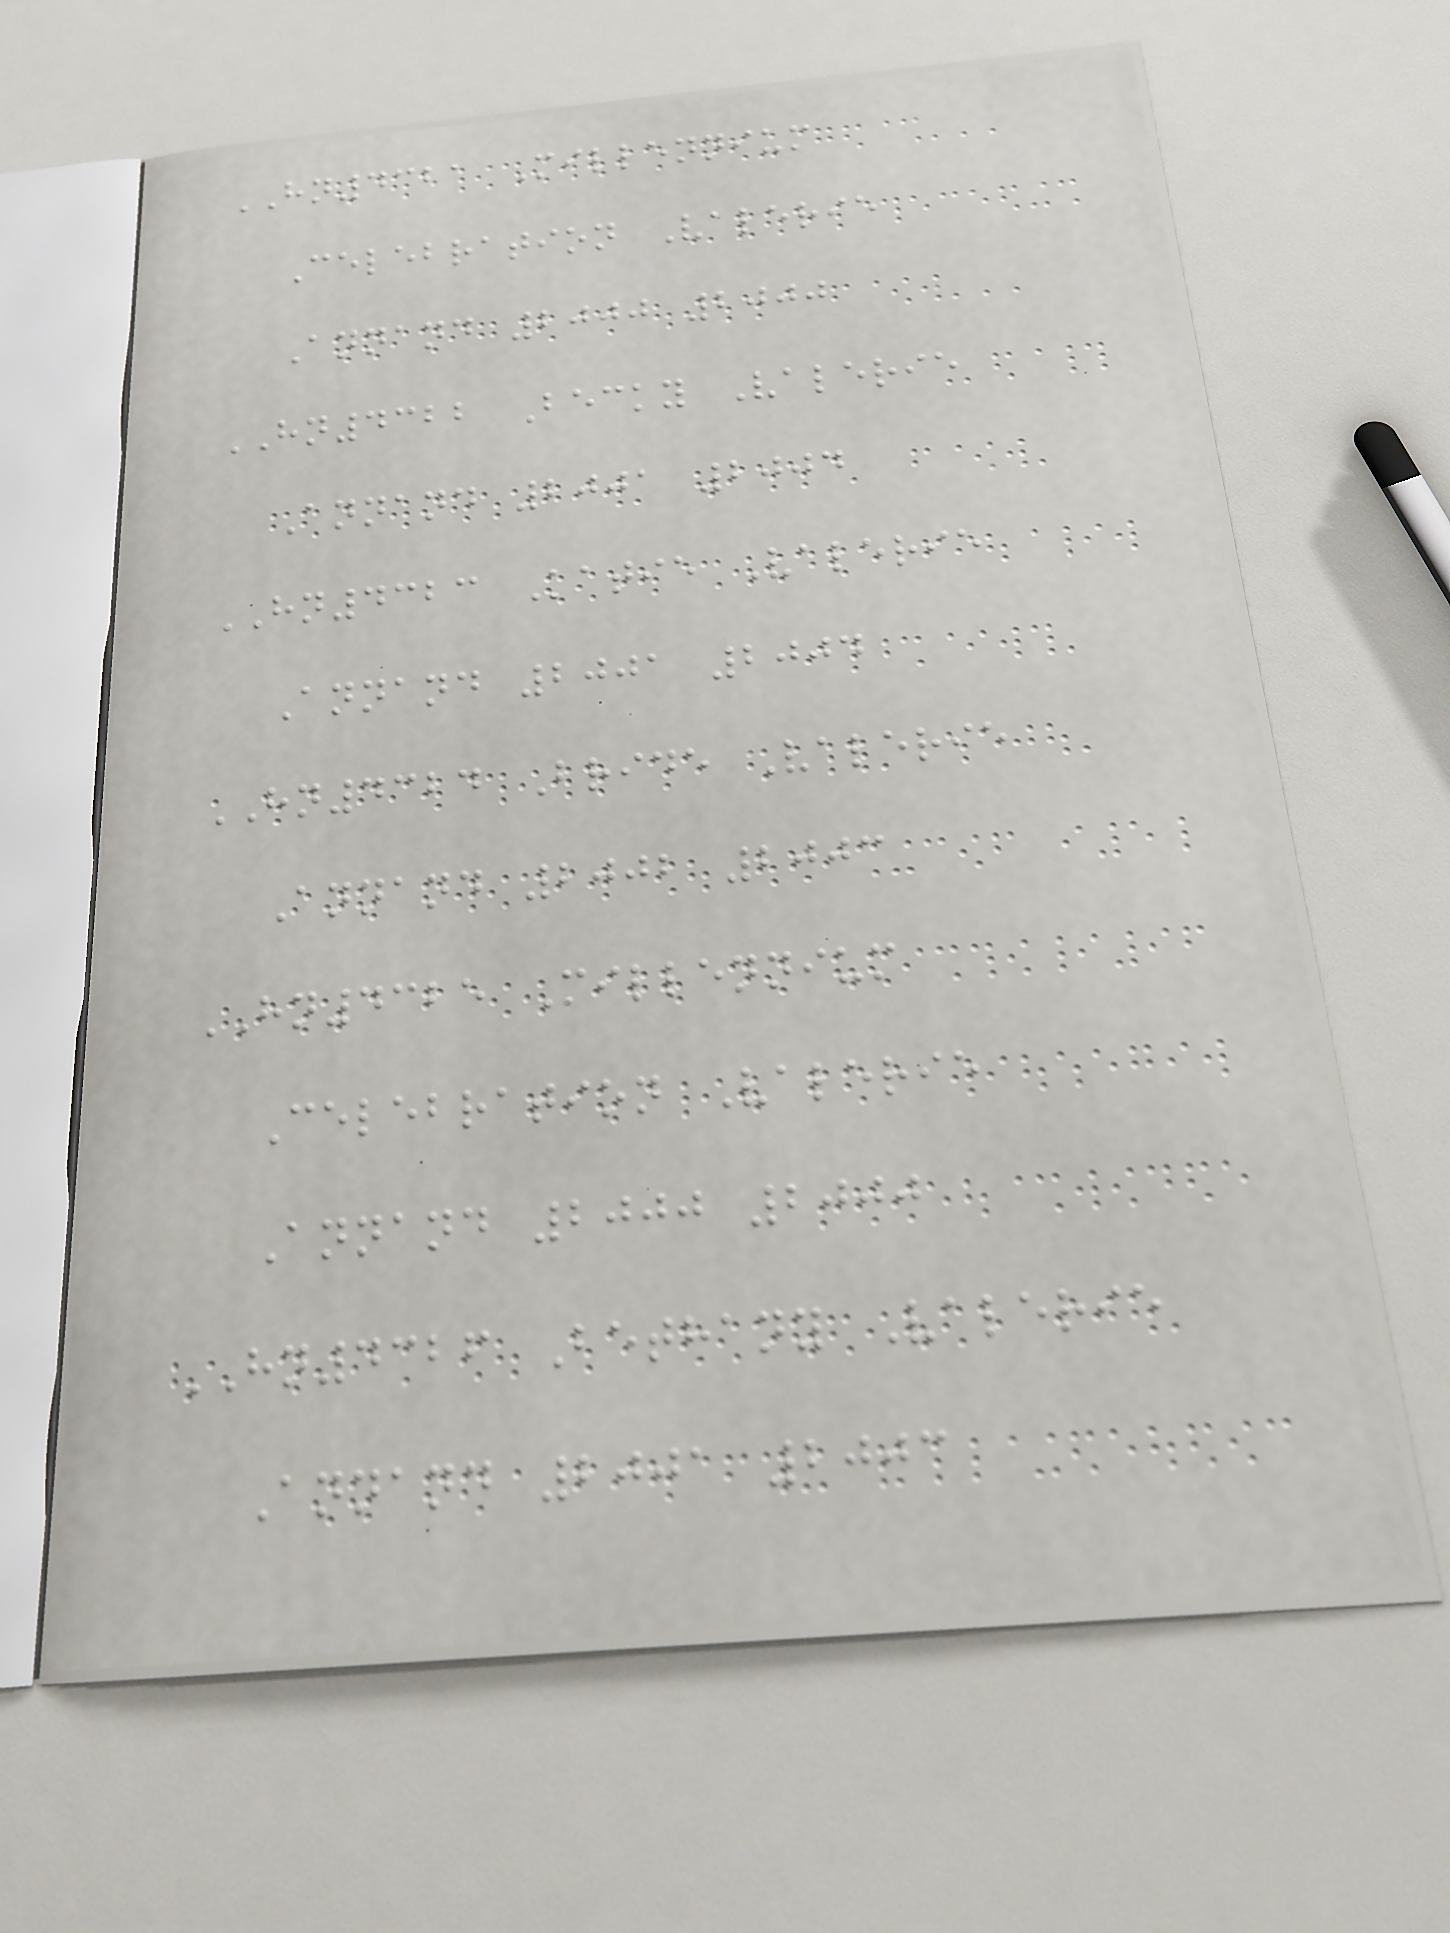HN4321 Millennium
Celebration Valerie
Annand 2000 2000
HN4322 Becky Valerie
Annand 2001 2004
HN4323 Katie Valerie
Annand 2001 2004
HN4324 Bride Valerie
Annand 2002 2003
HN4325 Millennium
Celebration Valerie
Annand 2000 2000
HN4326 Bethany Valerie
Annand 2001 2003
